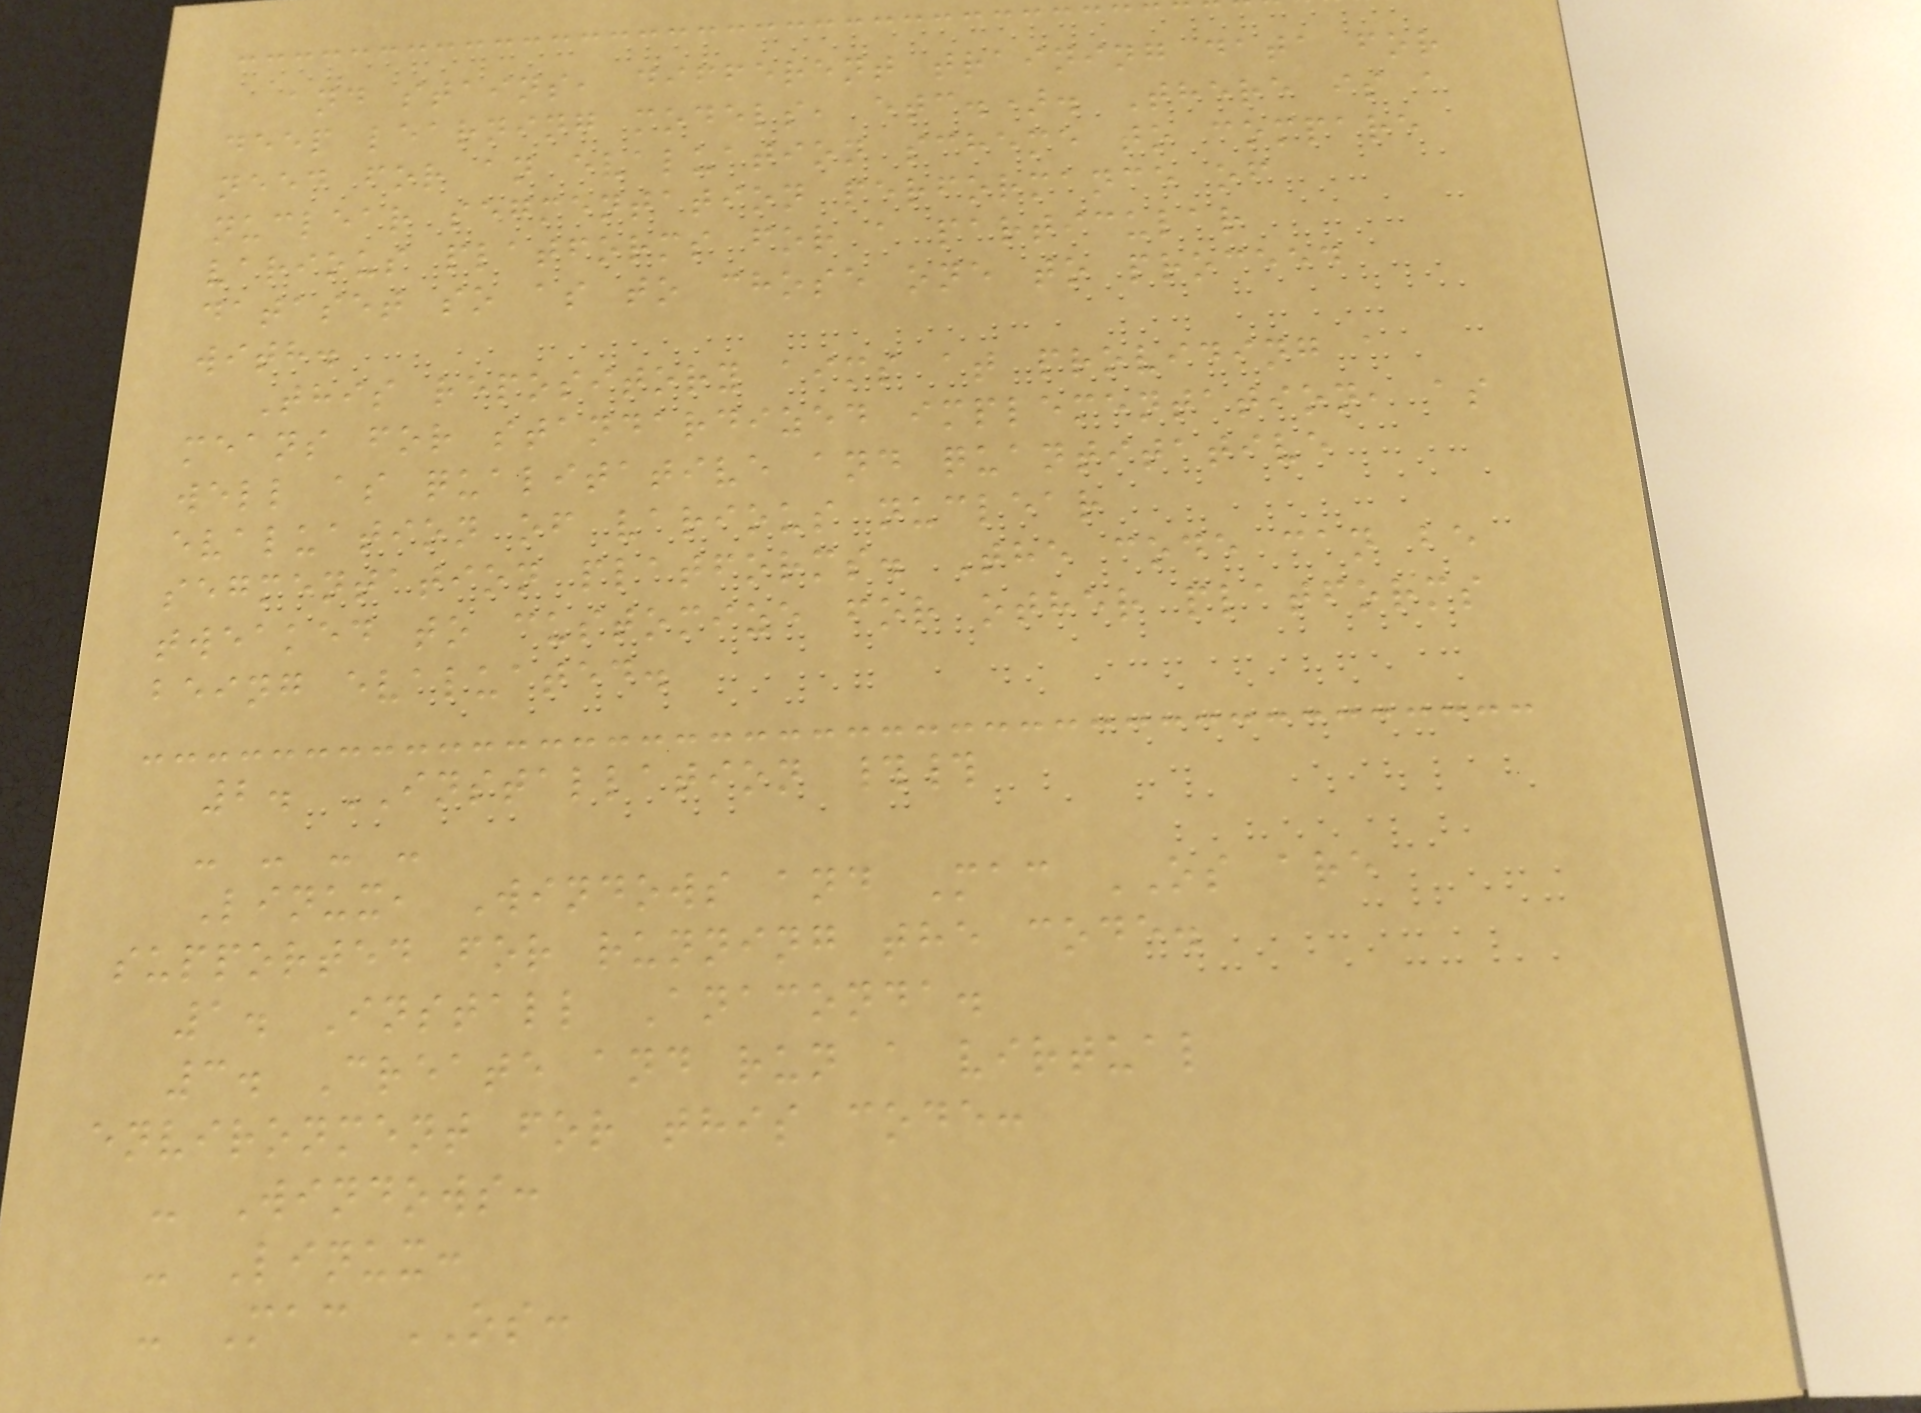and stains, different training data for
deep learning models, etc.). There is a
need for an evaluation scheme to compare
nuclear segmentation performance of
various platforms for a particular
dataset so as to chose one to proceed
with.
This repository aims at providing a
means for standardized implementation, as
well as qualitative and quantitative
evaluation of various nuclear
segmentation platforms. The code can be
tweaked to customize for other platforms
being evaluated.
2. INSTALLATION ##
- - - -
Linux, Windows and Mac OS are
supported for running the code.
1. Install Anaconda.
3. Create and run a virtual
environment for this code:
- Windows:
- Linux:
- Mac OS:
